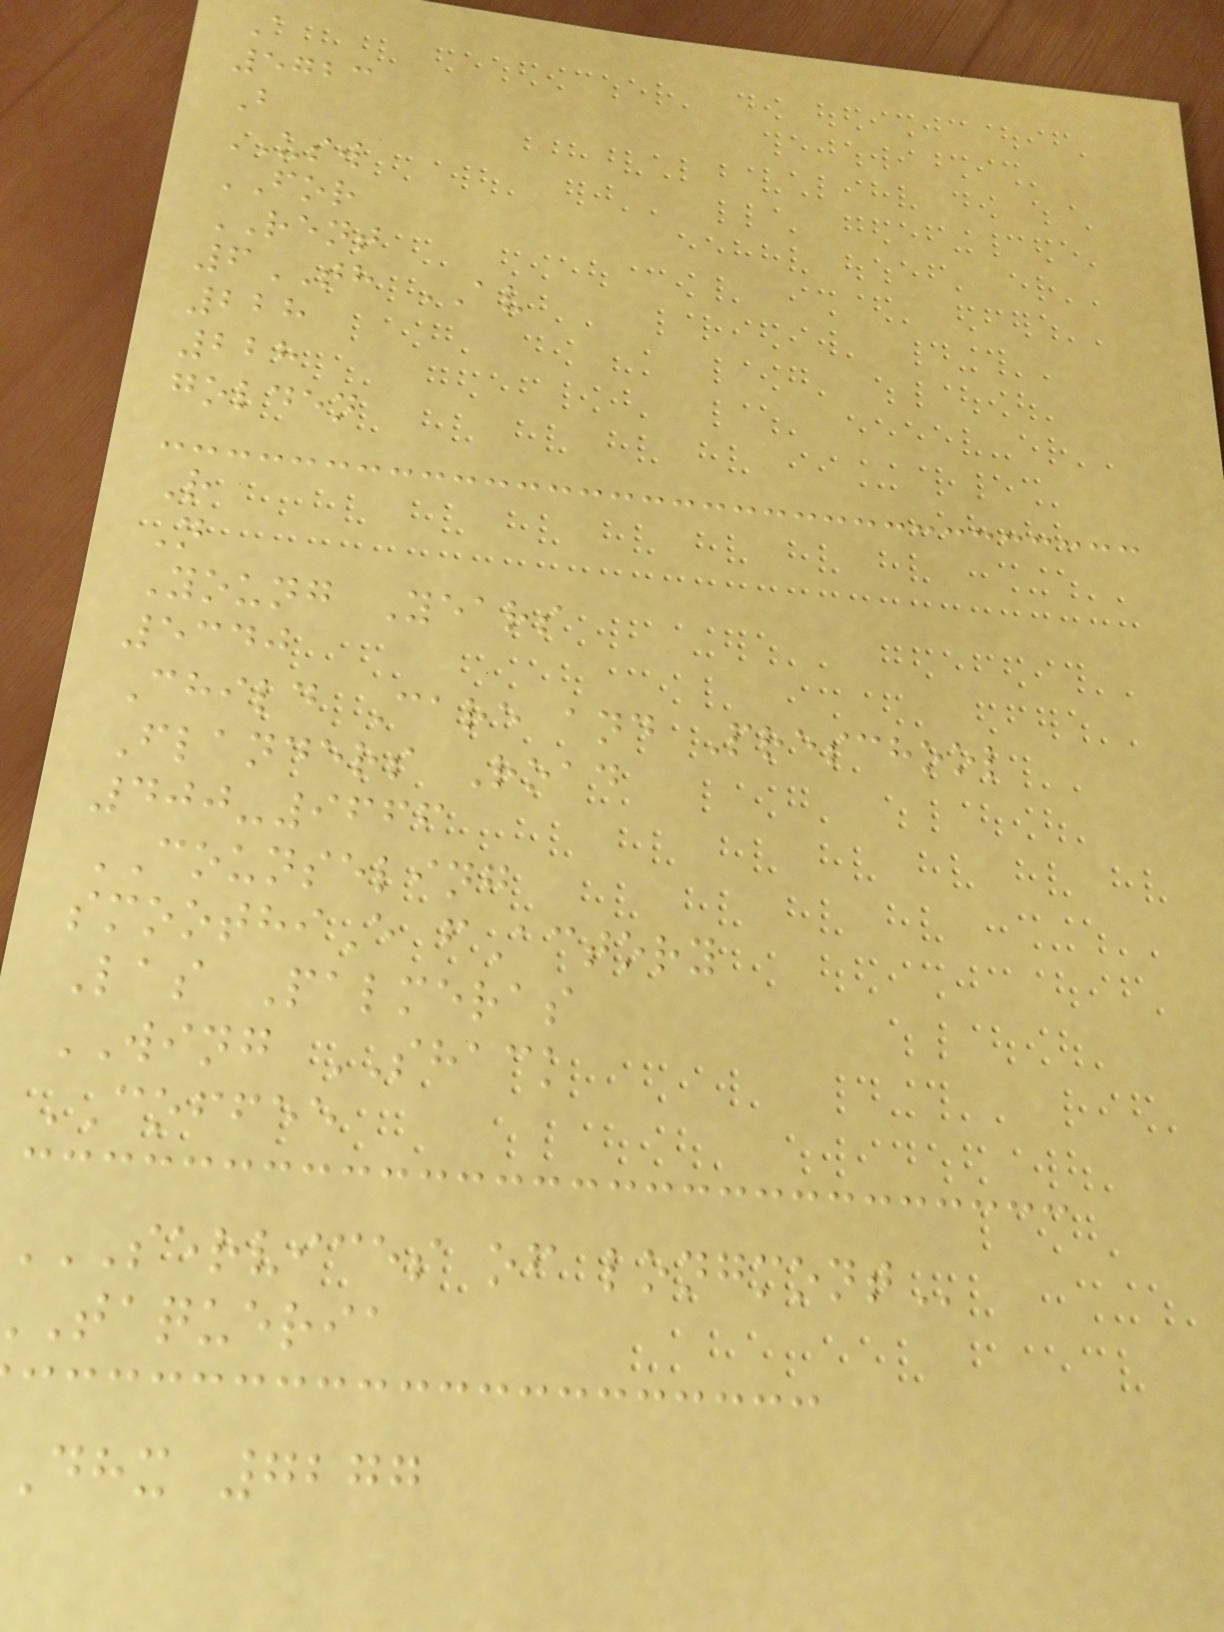A
5723
B
USW
FOR
RENT
6TH AV
228
228
golden
R
N
Young Years
5340
Child Care and Preschool
Flanders Road
400-9666
COUNSELING
smoothiE fActory
Las Palmeras
WING SHACK
COFFEE
SERVICES OF LONGMONT
taqueria
dhx 7277
